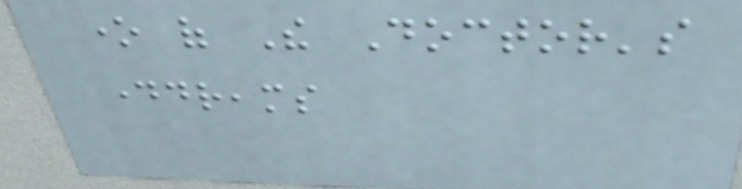one of The Doctor's
daydreams
